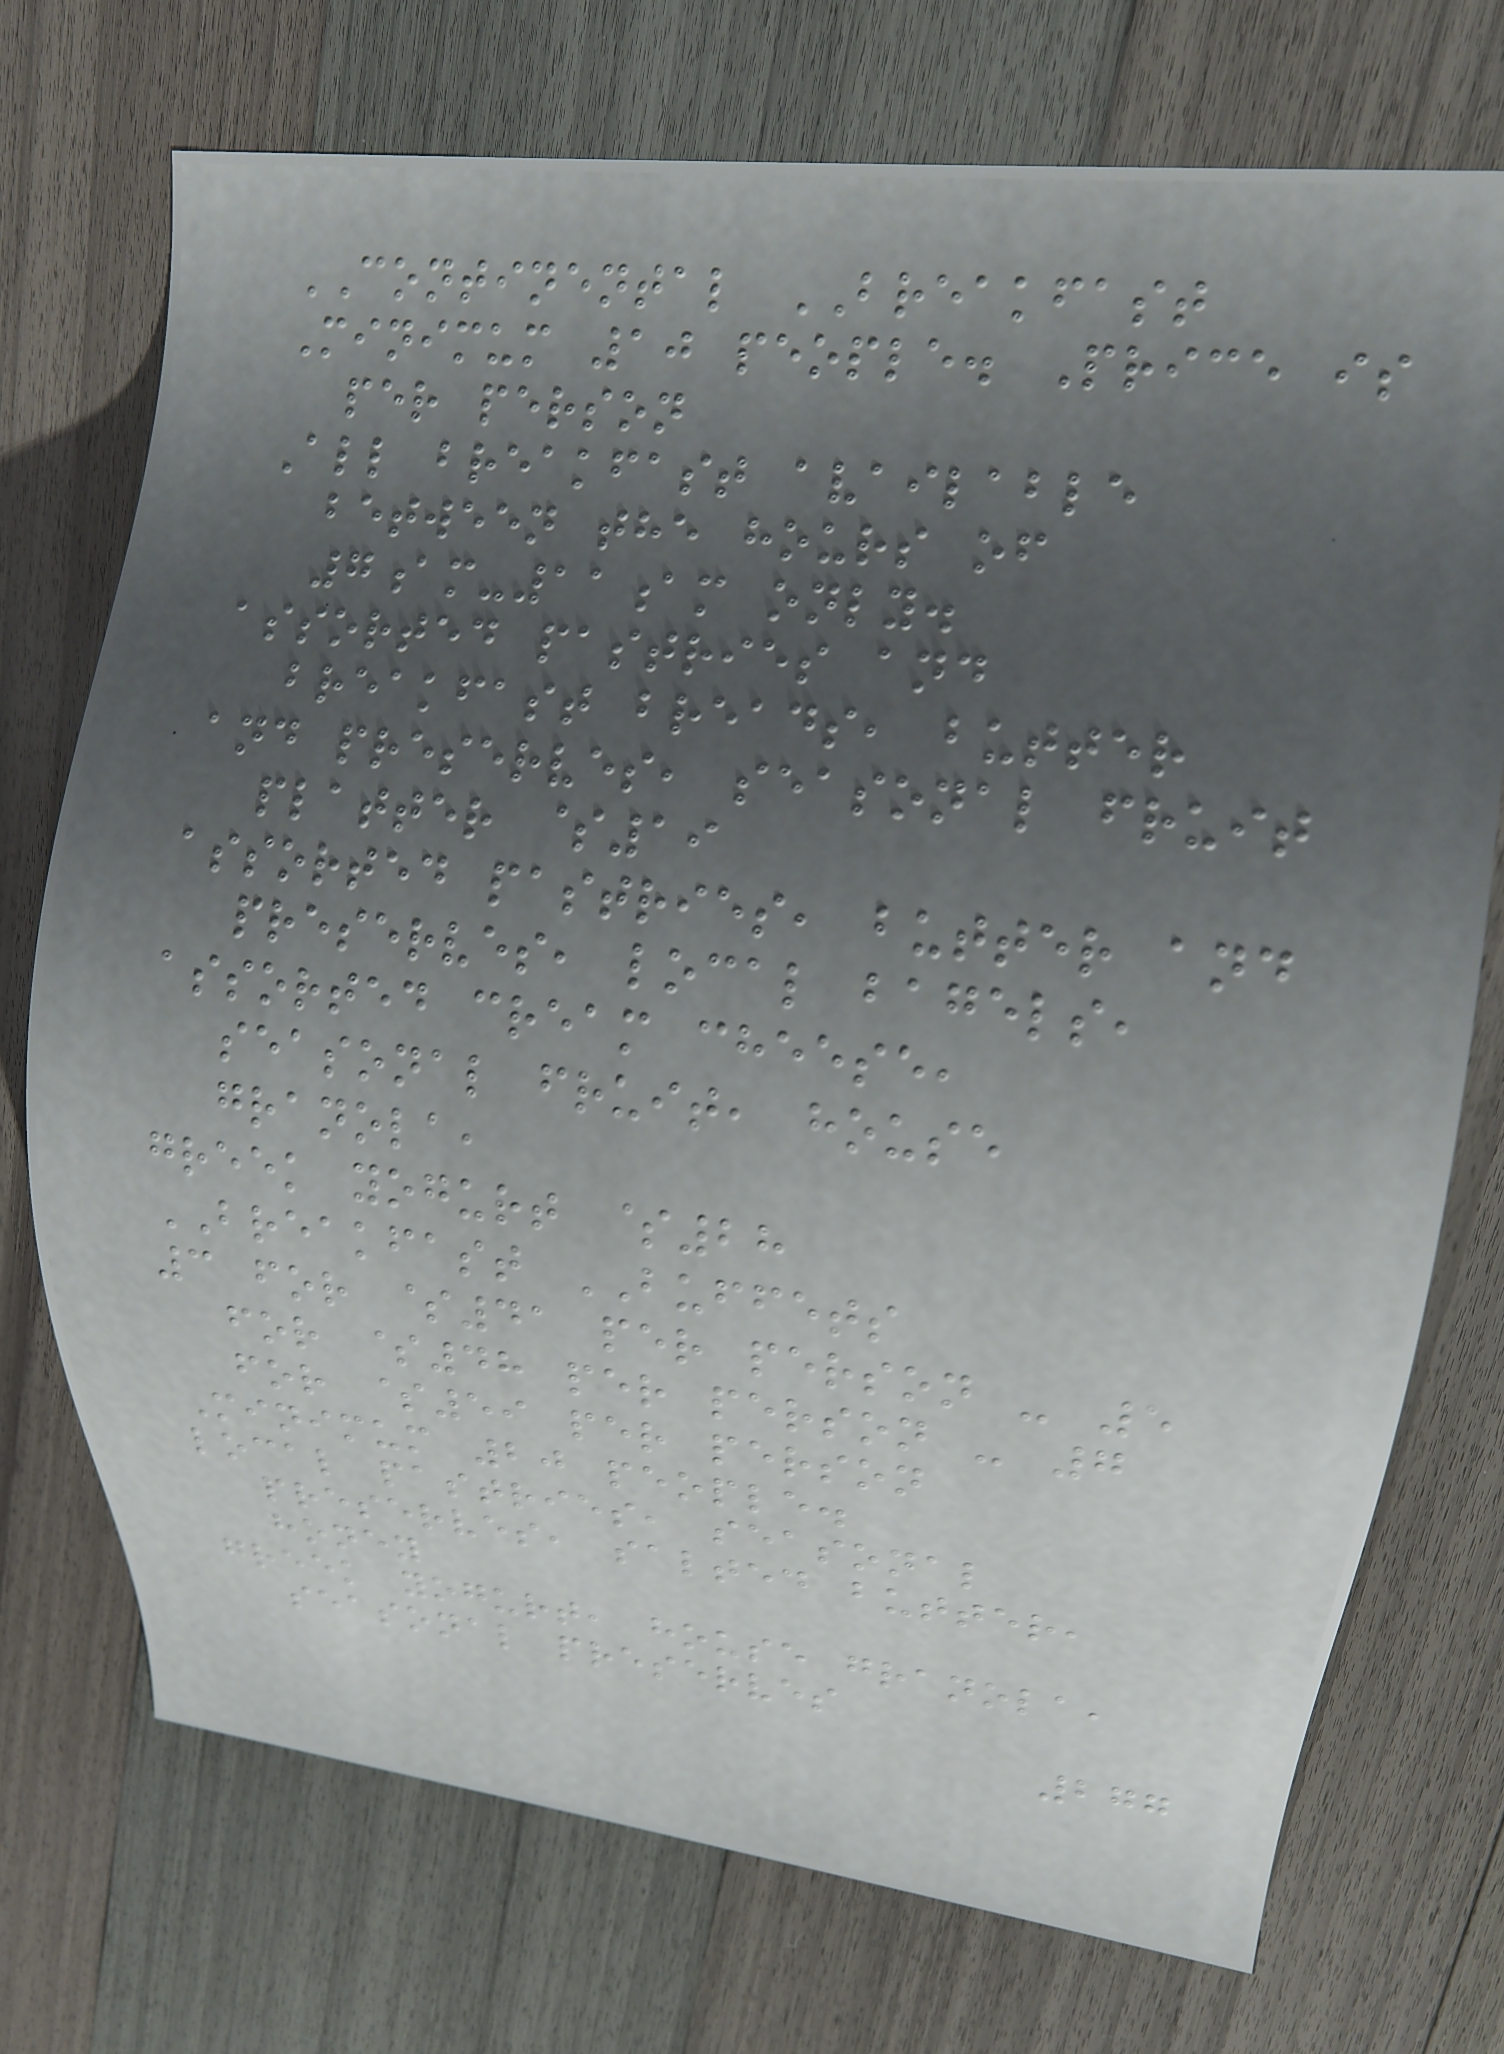CONTINENTAL BREAKFAST
Minimum 10 people. Price is
per person
All breakfast available
between the hours of
7am-11am only.
assorted pastries and
breakfast breads, butter
and preserves, seasonal fruit
platter $19
assorted pastries, butter and
preserves, local bagels,
assorted cream cheese,
seasonal fruit, house
granola,
greek yogurt $28
BREAKFAST BUFFETS
3 for $41 per person - 5
for $48 per person - 7
for $59 per person
Minimum 20 people.
local pastries, seasonal
preserves, salted butter,
honey
greek yogurt, house granola,
seasonal preserves
277
